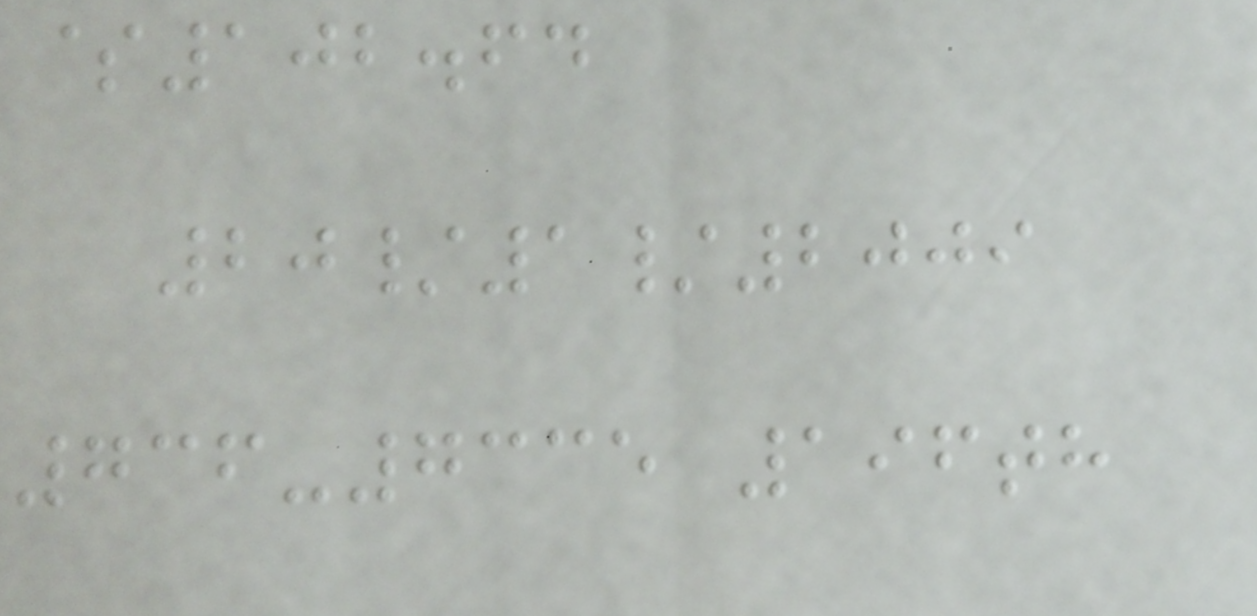$102.64
20/1/2009
736-7335 196th
